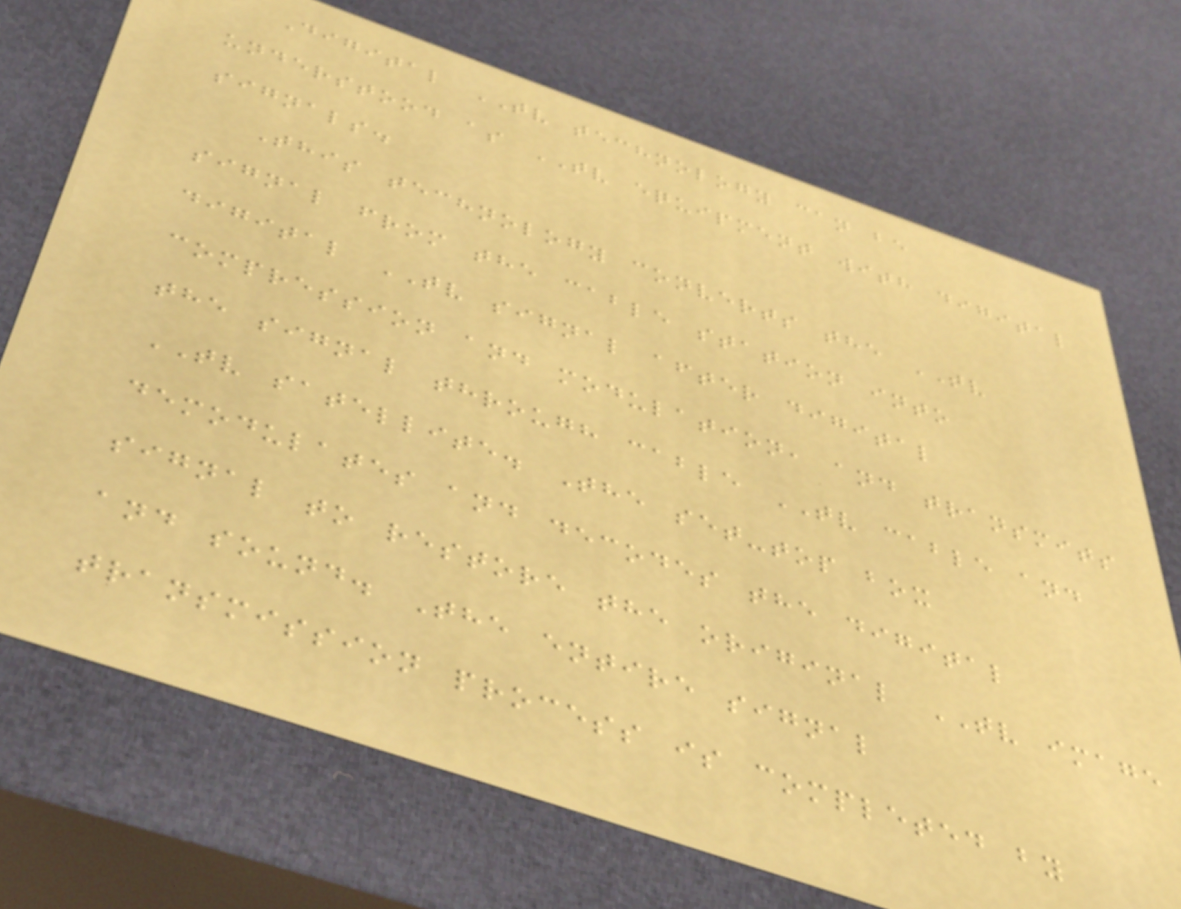Digital TV technology can be
understood as TV equipment with digital
signals.
This technology converts the TV
signal from the cable station into
digital TV signal after digital
compression and modulation, and transmits
the signal through cable TV cable and
TV satellite. The set-top box
demodulates and decodes the digital
signal to restore the original TV image
and sound. The entire signal
transmission process is completed by
